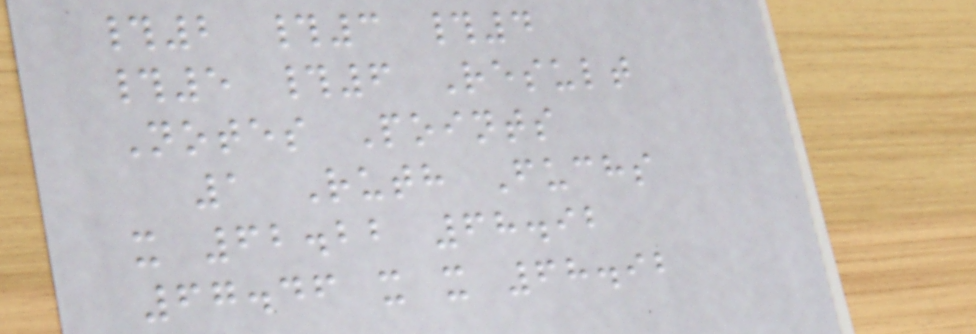#2 #3 #4
#5 #6 Result
Notes Points
1 Ruth Fuchs
x 62.22 68.92
67.46 x x 68.92
